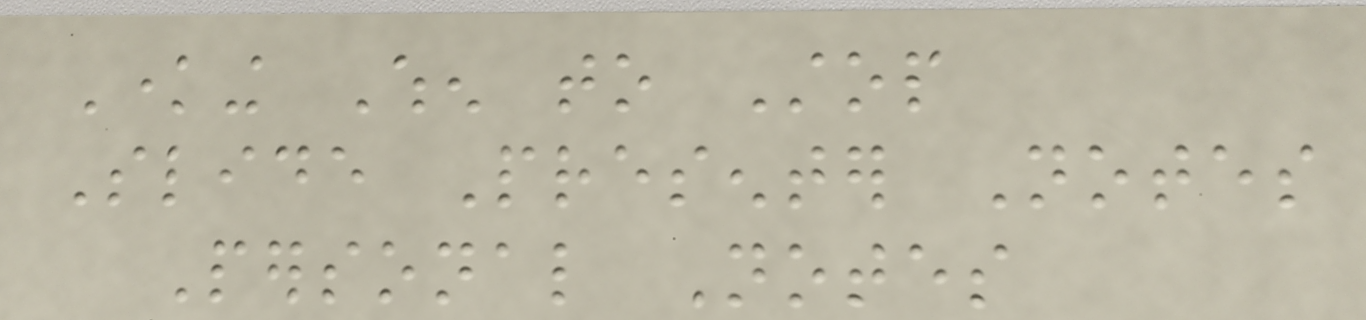Knowing When to Stop
Slide Presenter Notes
Personal Notes
